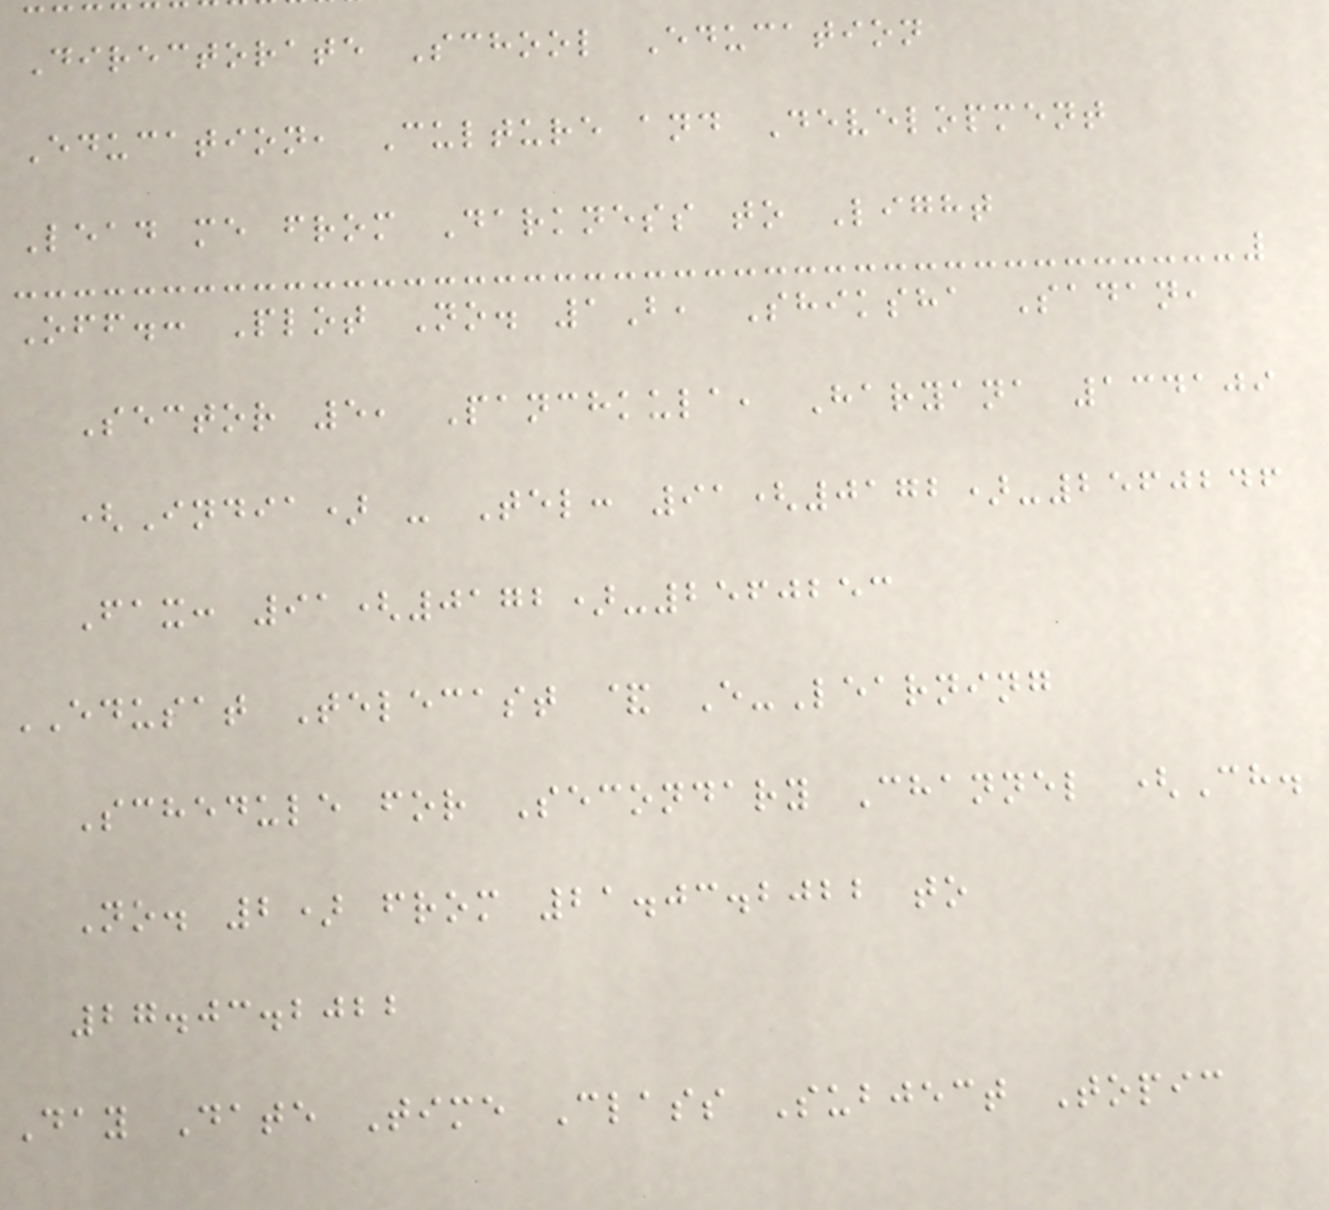Directorate School Education
Education, Culture and Development
Lead me from Darkness to Light
Off.: Plot No. 1B, Shiksha Sadan,
Sector 5, Panchkula, Haryana 134109
(India) - Tel: 91(0172)-2560246
Fax: 91(0172)-2560253
EDUSAT Telecast & E-Learning
Schedule for Secondary Channel (Ch.
No. 2) from 21.03.2022 to
27.03.2022
Day Date Time Class Subject Topic
